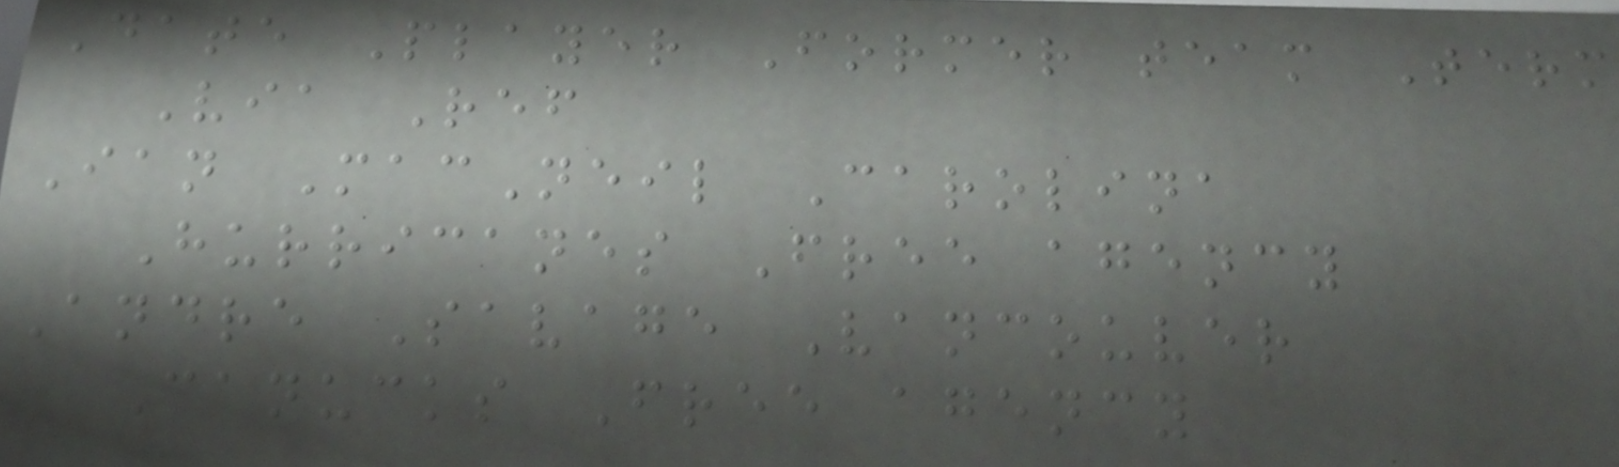Date Player Former team Term
Via Ref
Ian MacNeil Carolina
Hurricanes Free agency
Andre Savage Vancouver
Canucks Free agency
